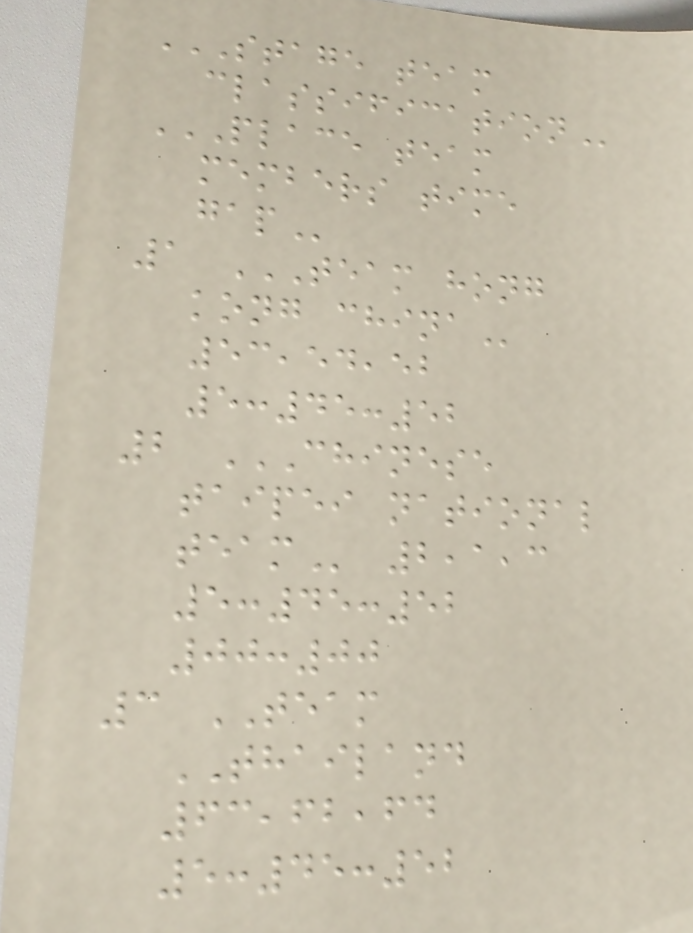STAGE TEAM
CLASSIFICATION
PLACE TEAM
MEMBERS TIME
GAP
1 TEAM HONG
KONG CHINA
53,54,52
5:45:52
2 CHINESE
TAIPEI NATIONAL
TEAM 2,1,3
5:45:52
00:00
3 TEAM
THAILAND
63,62,64
5:45:52
